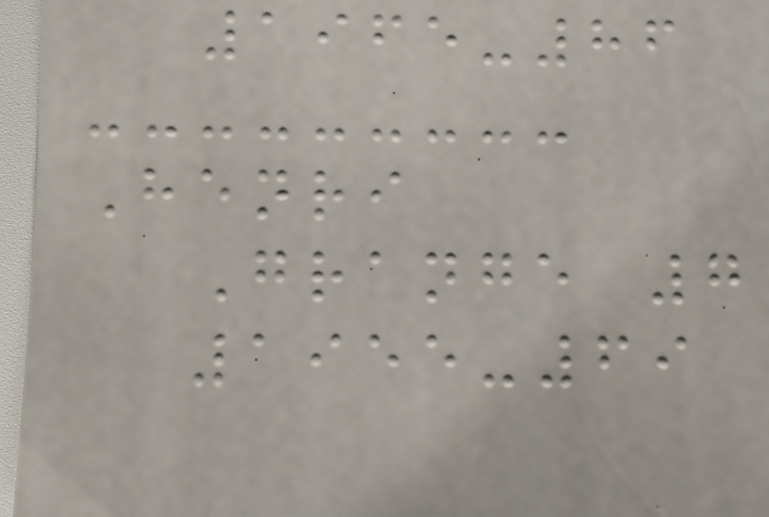1965-86
Henri
Grange 7
1955-69
